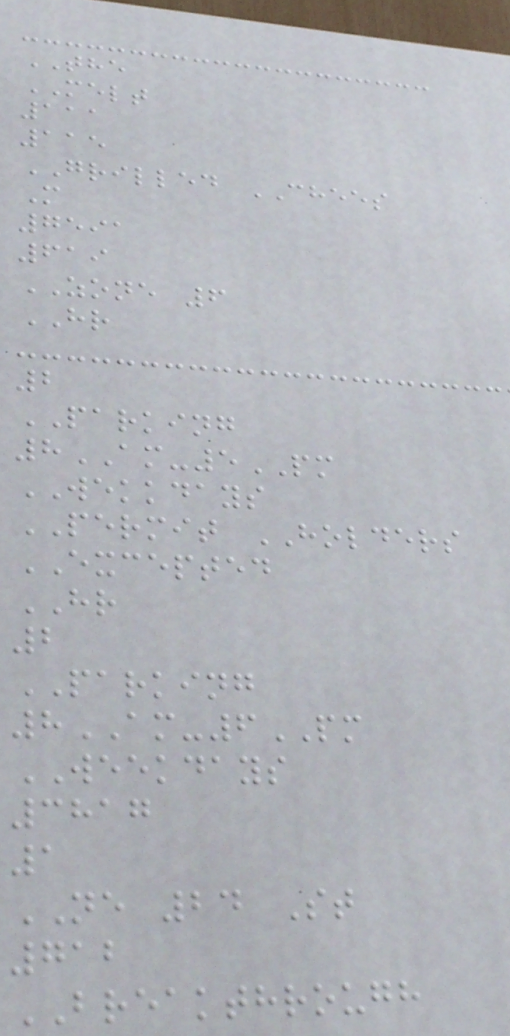THE
MELT
111
115
GRILLED CHEES
M
7591
619
ZONE 6
HR
2
PARKING
8AM-5PM
WEKKDAYS
PERMIT HOLDERS
EXCEPTED
HR
2
PARKING
8AM-6PM
WEEKDAYS
3817
1
NE 24 St
712
BREAKTHROUGH
